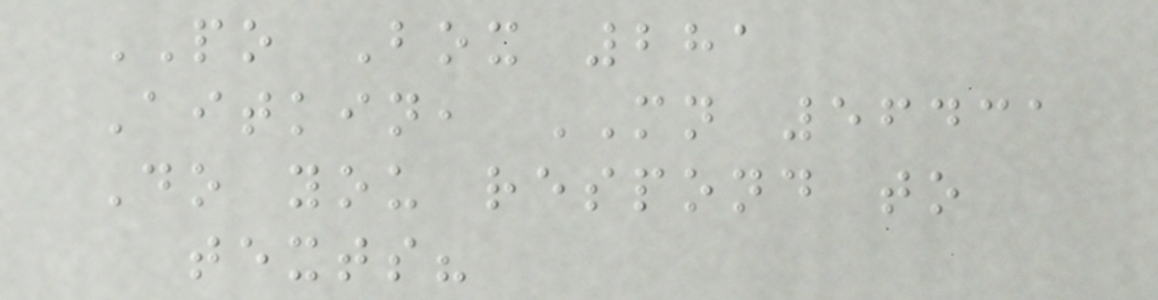PO Box 281
Aitkin, MN 56431
Do you respond to
texts?
